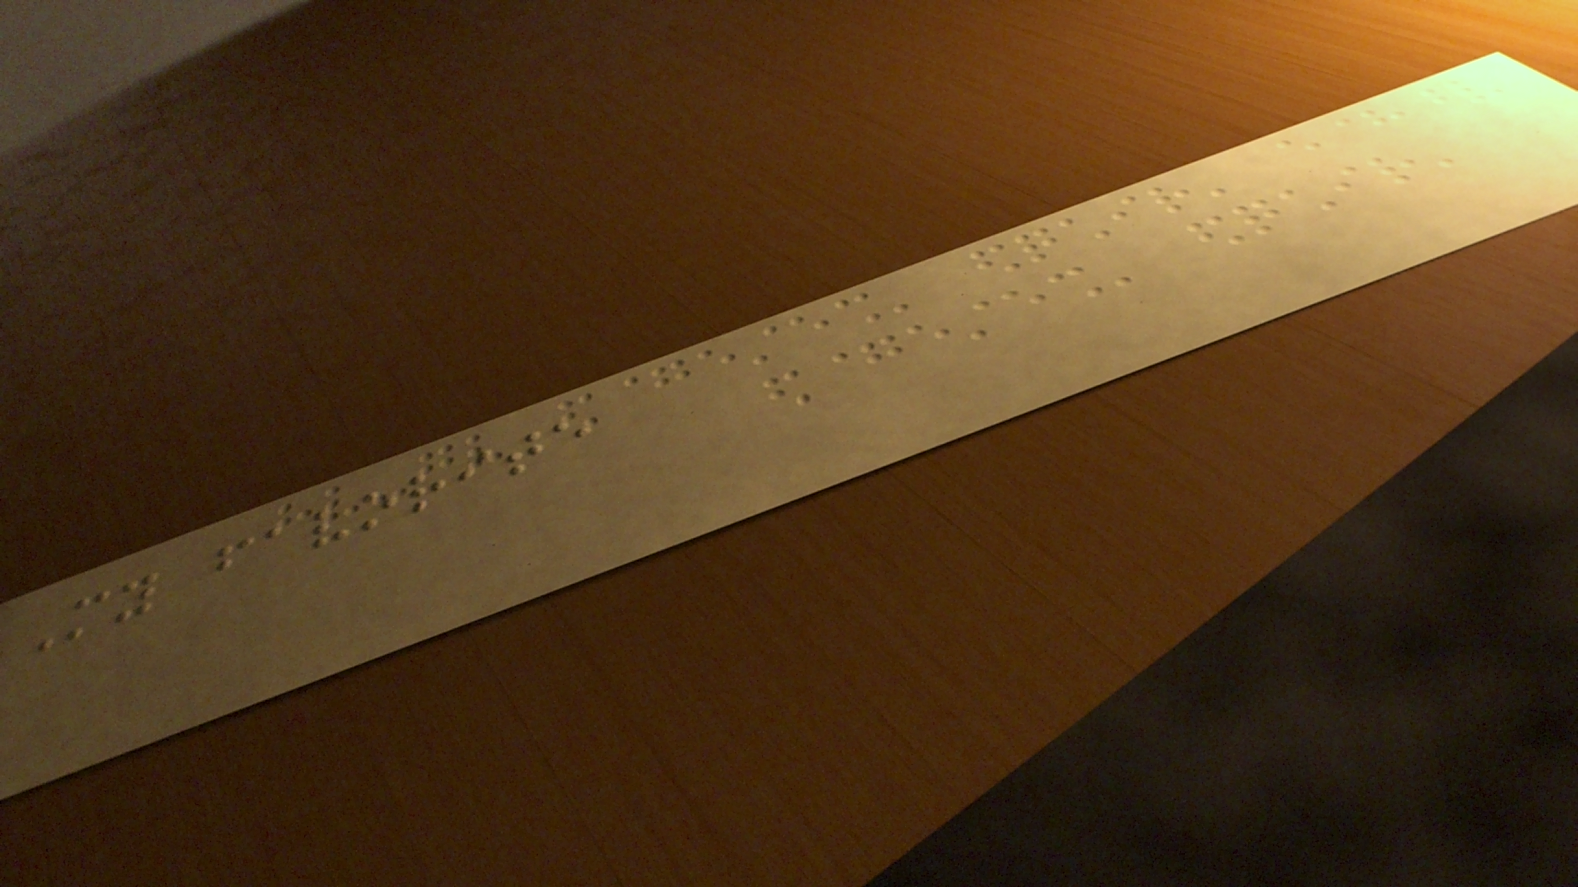My favorite
